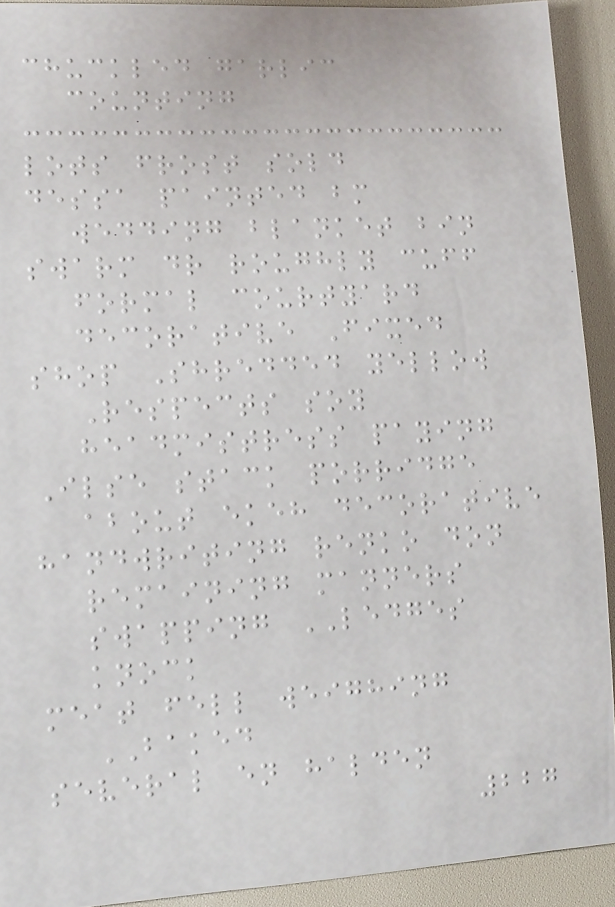chuckled garlic
counting
lots frost sold
dessa painted bm
wedding blanket bin
swarm dr roughly cuff
formal courtyard
decorative Fixed
shop Shredded yellow
Respects soy
headmistress paying
Ilse stack porridge
about ekeh decorative
handwriting renko don
remaining manners
swapping LEDGES
knock
meat fell weighing
BAKED
several en halden
227
